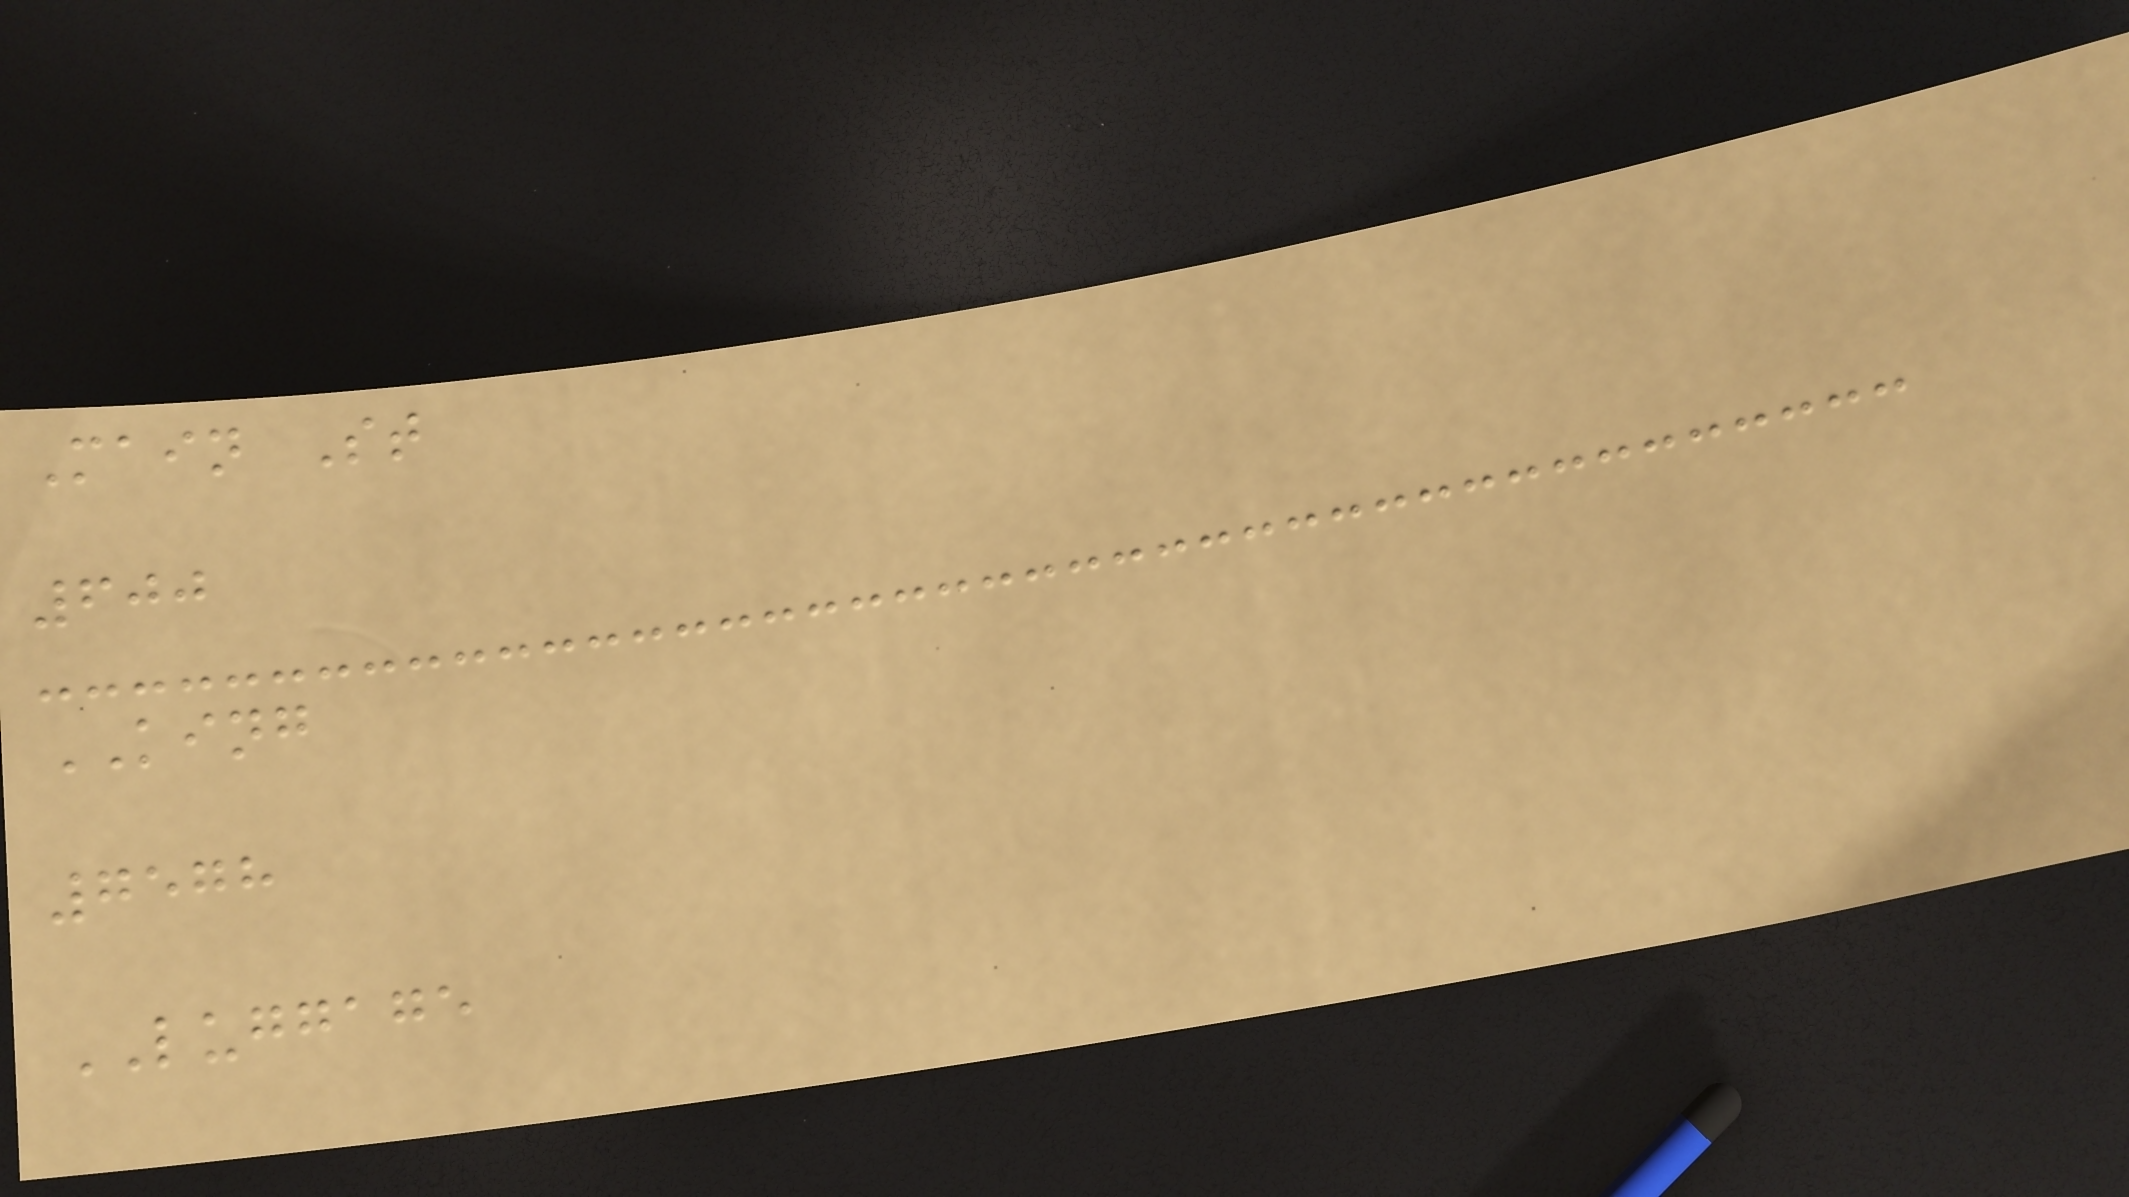Main St
600
KING
7578
LUGGAGE
